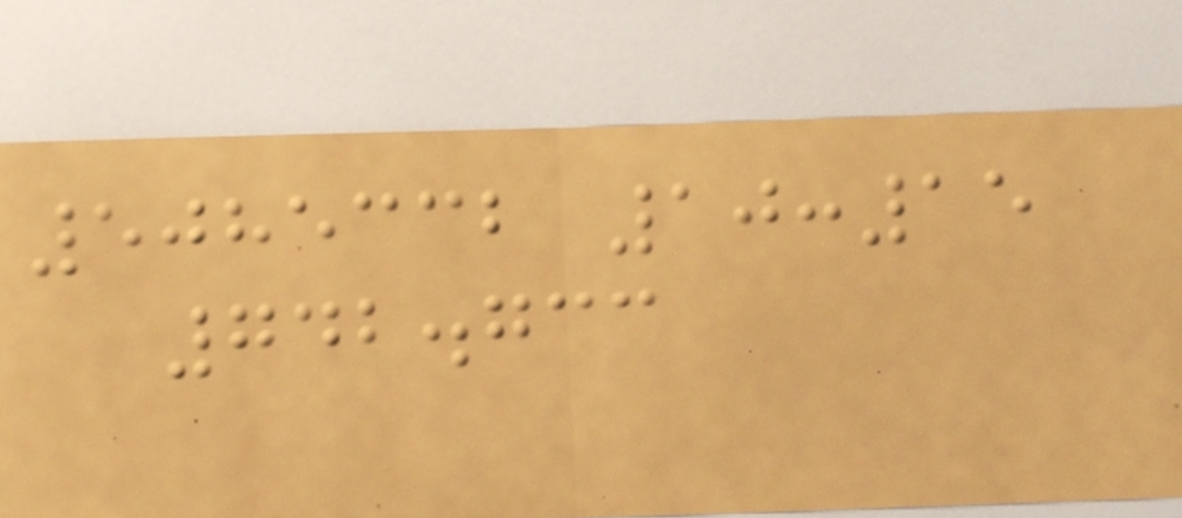5085332 10:15
742.733
